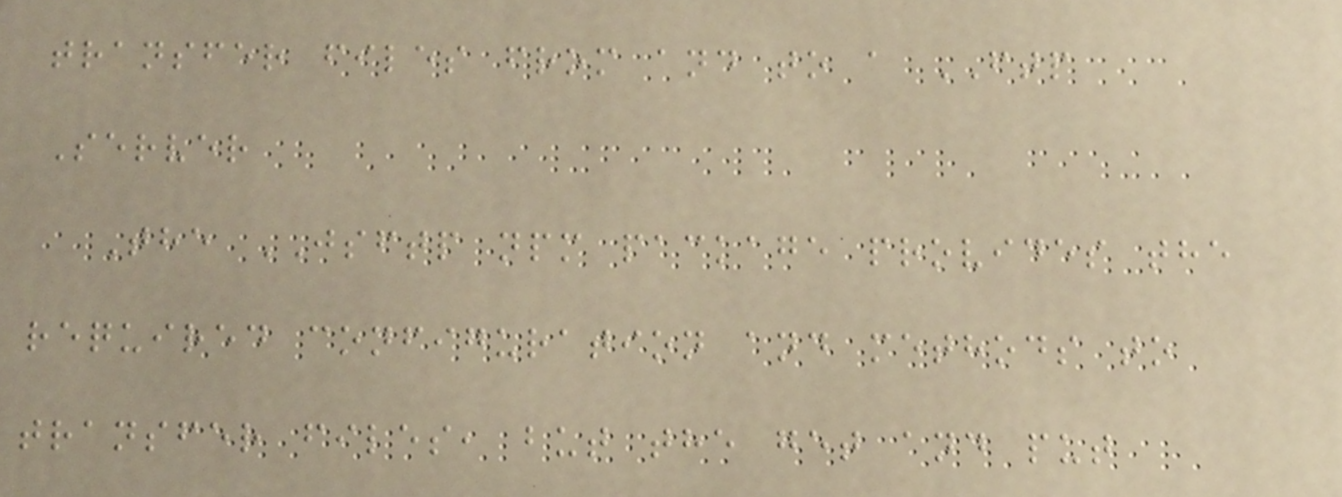transfer files from and to a FTP
Server
The JSFTP npm package provides the
required configuration and methods to
transfer files, but the get and put
